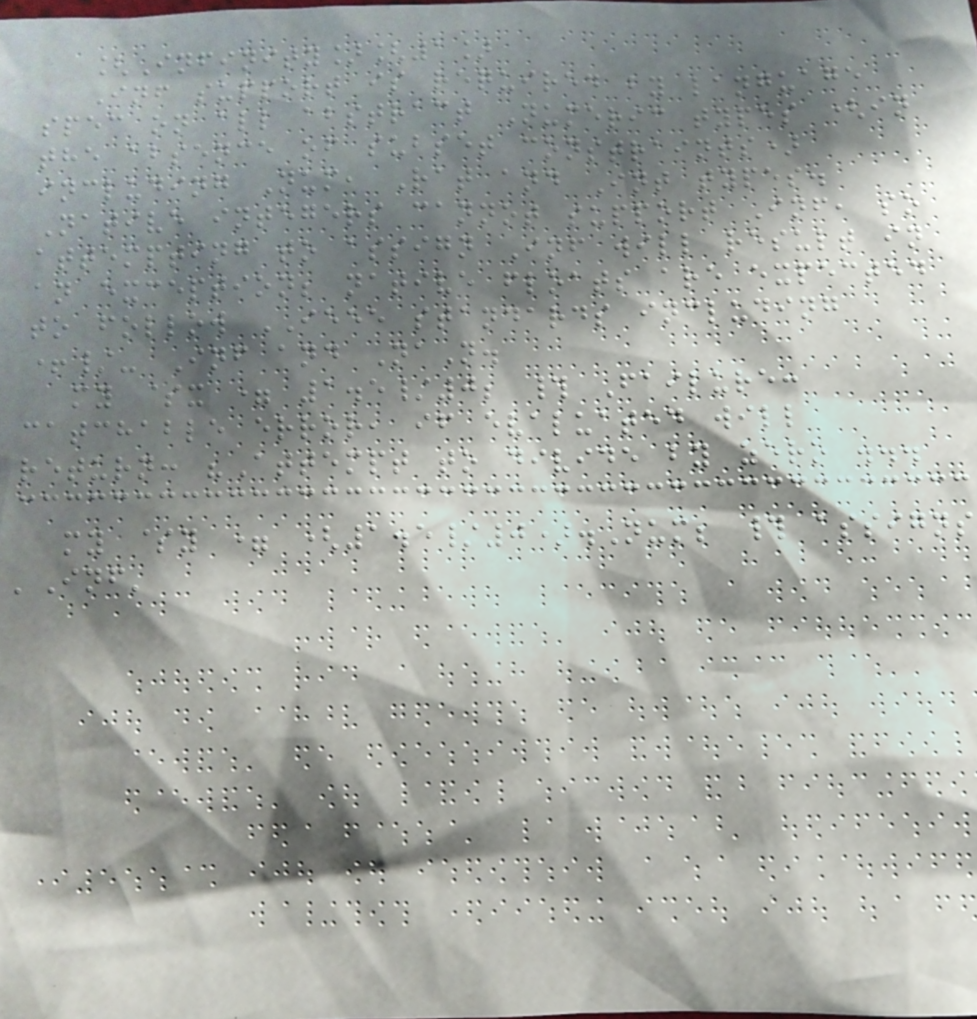[Infinity][1]
Inf support is required by language
spec on all abstract Numeric types (in
the absence of subset constraints)
including Num, Rat and Int types.
Native integers cannot support Inf, so
attempting to assign Inf will result in
an exception; native floats are expected
to follow IEEE standards including
+/- Inf and NaN.
my $x = 1.5/0; # Failure:
catchable error, if evaluated will
return: "Attempt to divide by zero ...
my $y = (1.5/0).Num; # assigns
'Inf'
